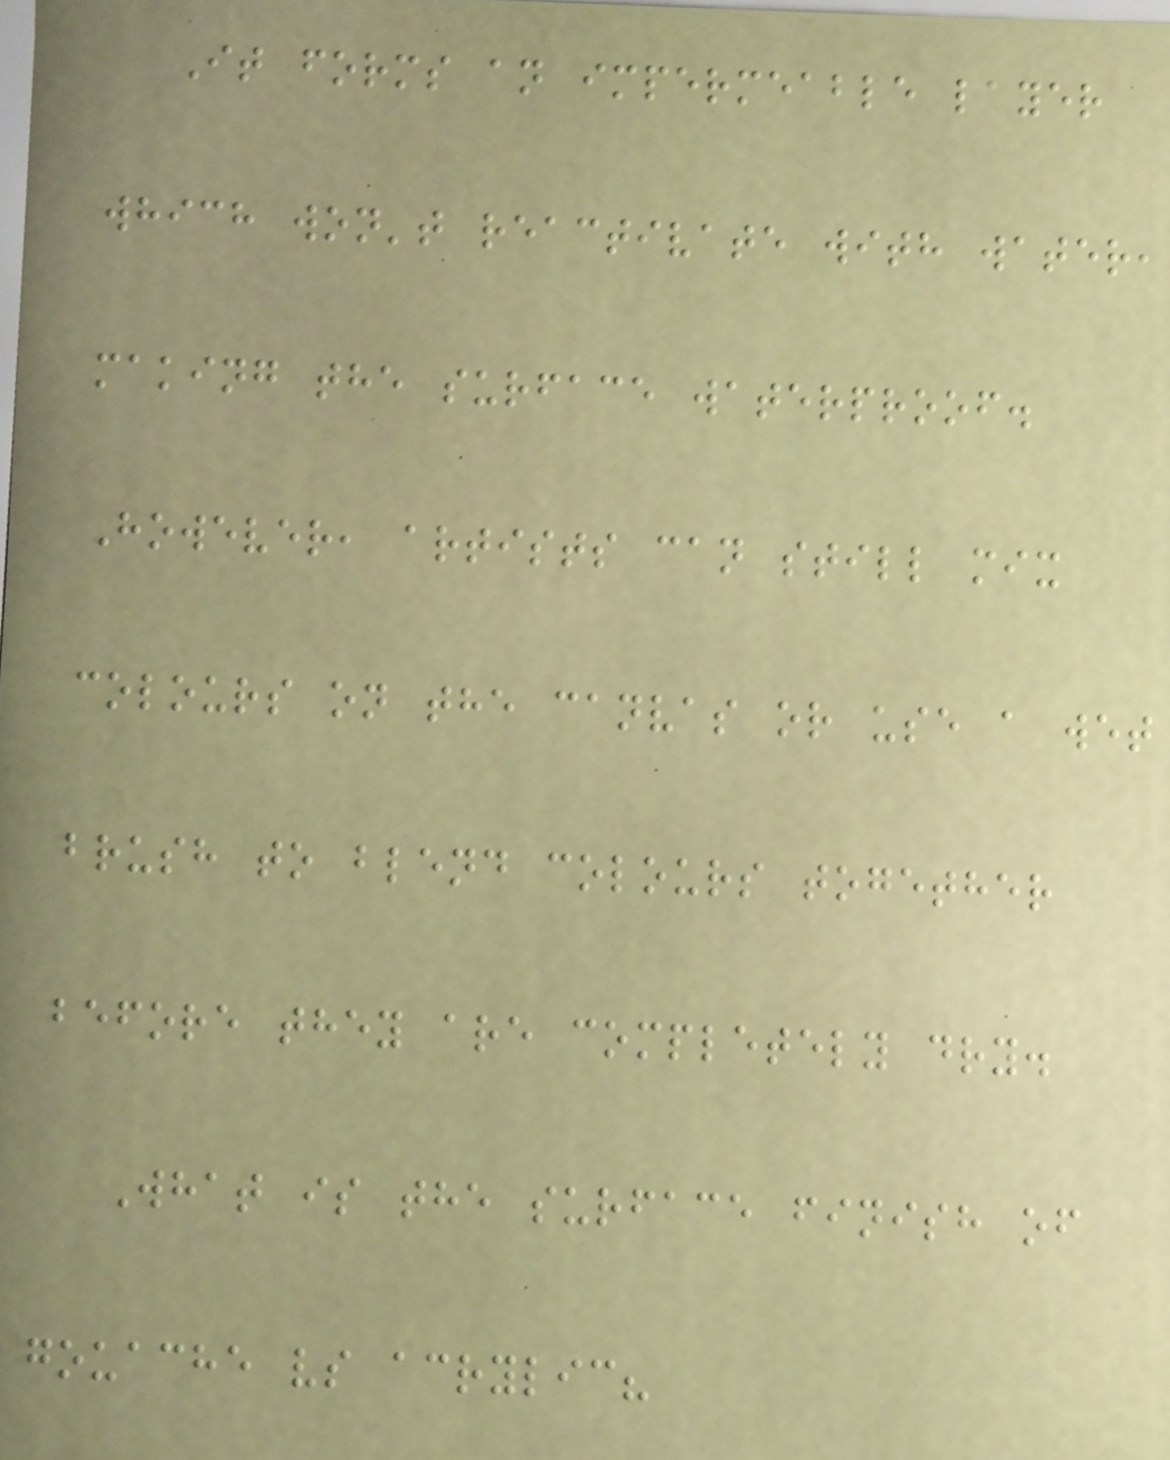It forms an impermeable layer
which won't reactivate with water,
making the surface waterproof.
However, artists can still mix
colours on the canvas or use a wet
brush to blend colours together
before they are completely dry.
What is the surface finish of
gouache vs acrylic?
